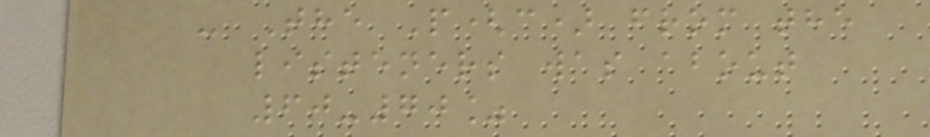- The P(c) from the
listeners was about
60-70%
